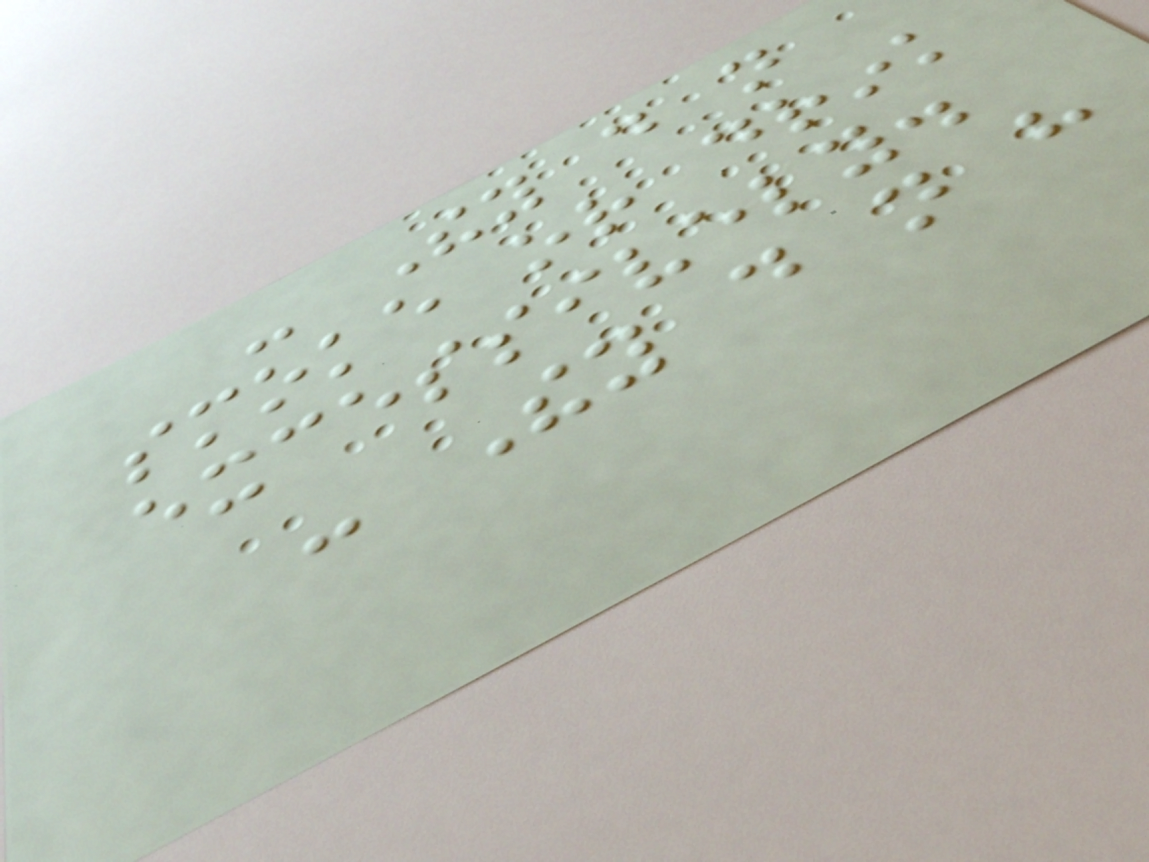- They do not
smoke or drink
excessively.
- They do not have
